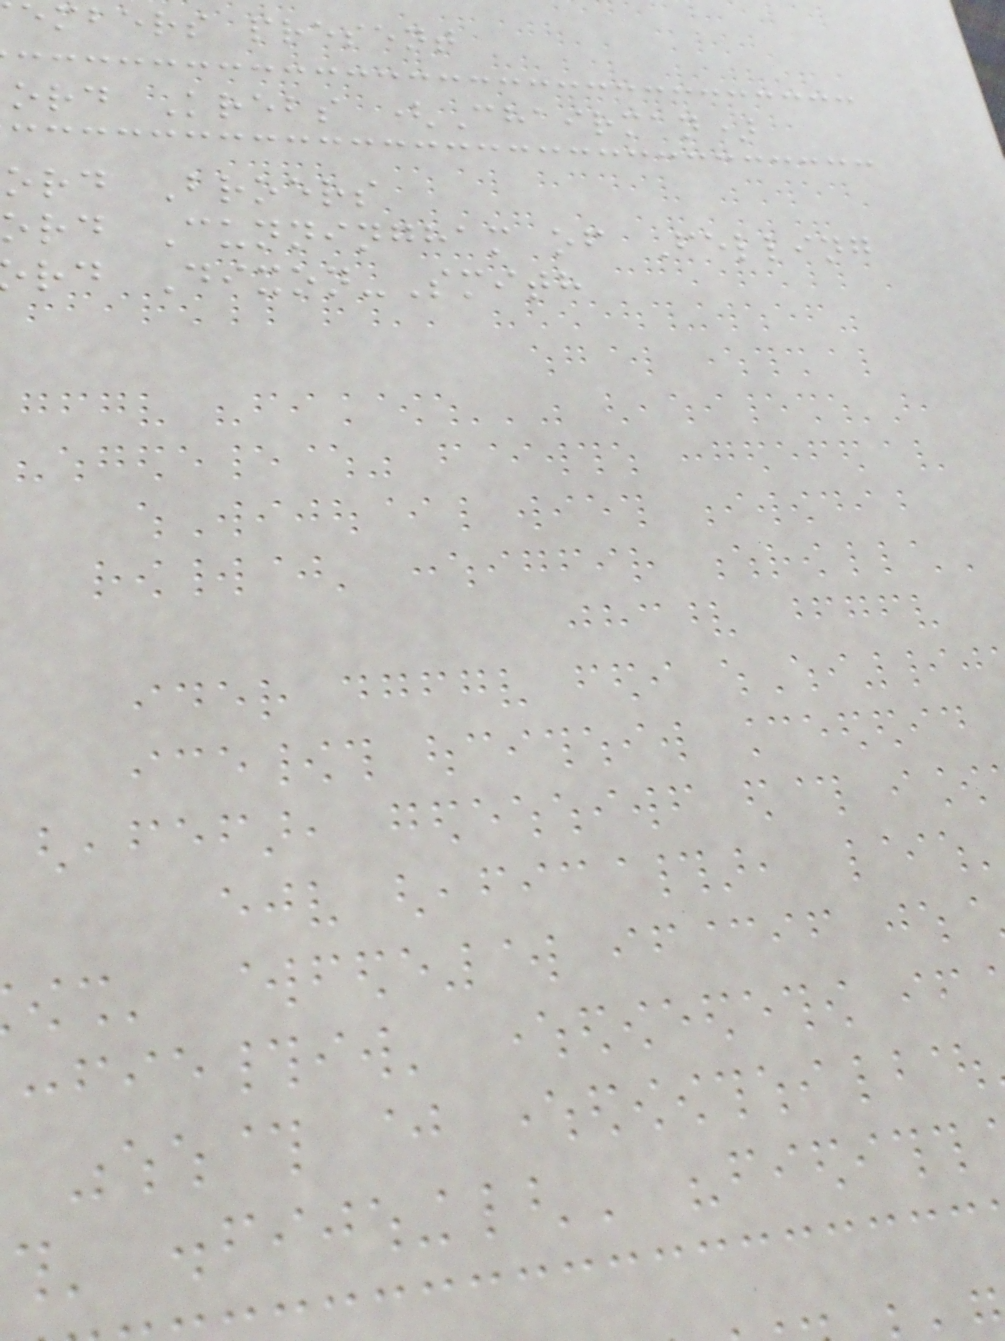mbers present
ord Krebs (Chairman)
ord Broers
ord Cunningham of Felling
rd Dixon-Smith
